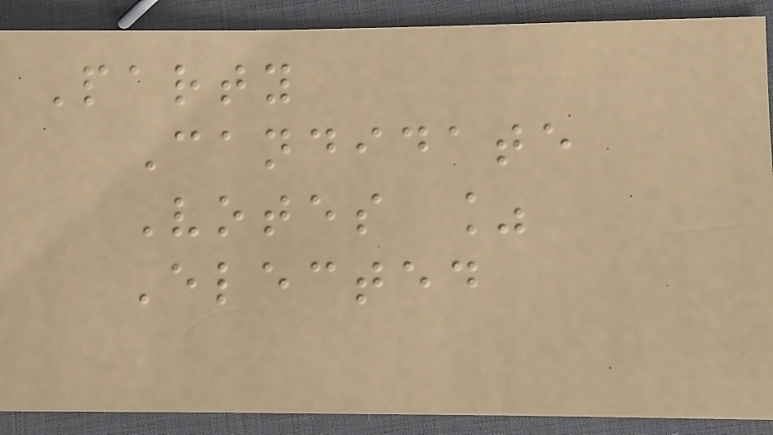Party
Candidate
Votes %
Elected
